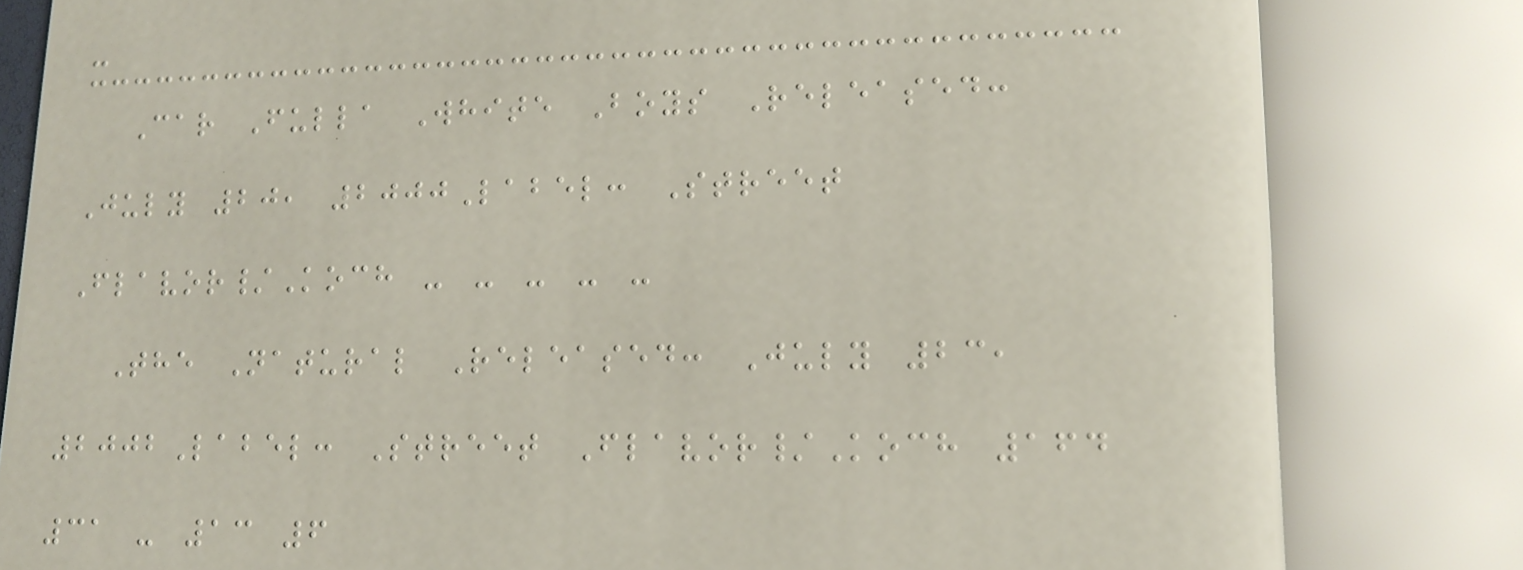-
Car Fulla White Boys Released:
July 20, 2000Label: Street
Flavor/Koch - - - - -
The Natural Released: July 23,
2002Label: Street Flavor/Koch 164
31 - 13 6
